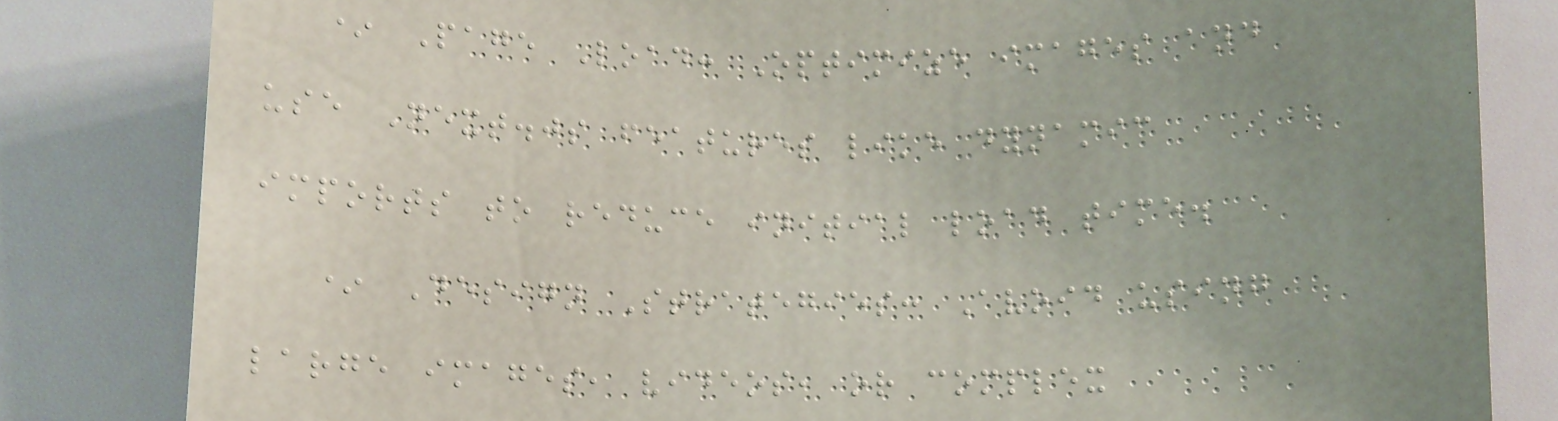* Page Load: Optimize images and
use Next.js features like dynamic
imports to reduce initial load time.
* Design Strategies: Avoid using
large images, videos, or complex
